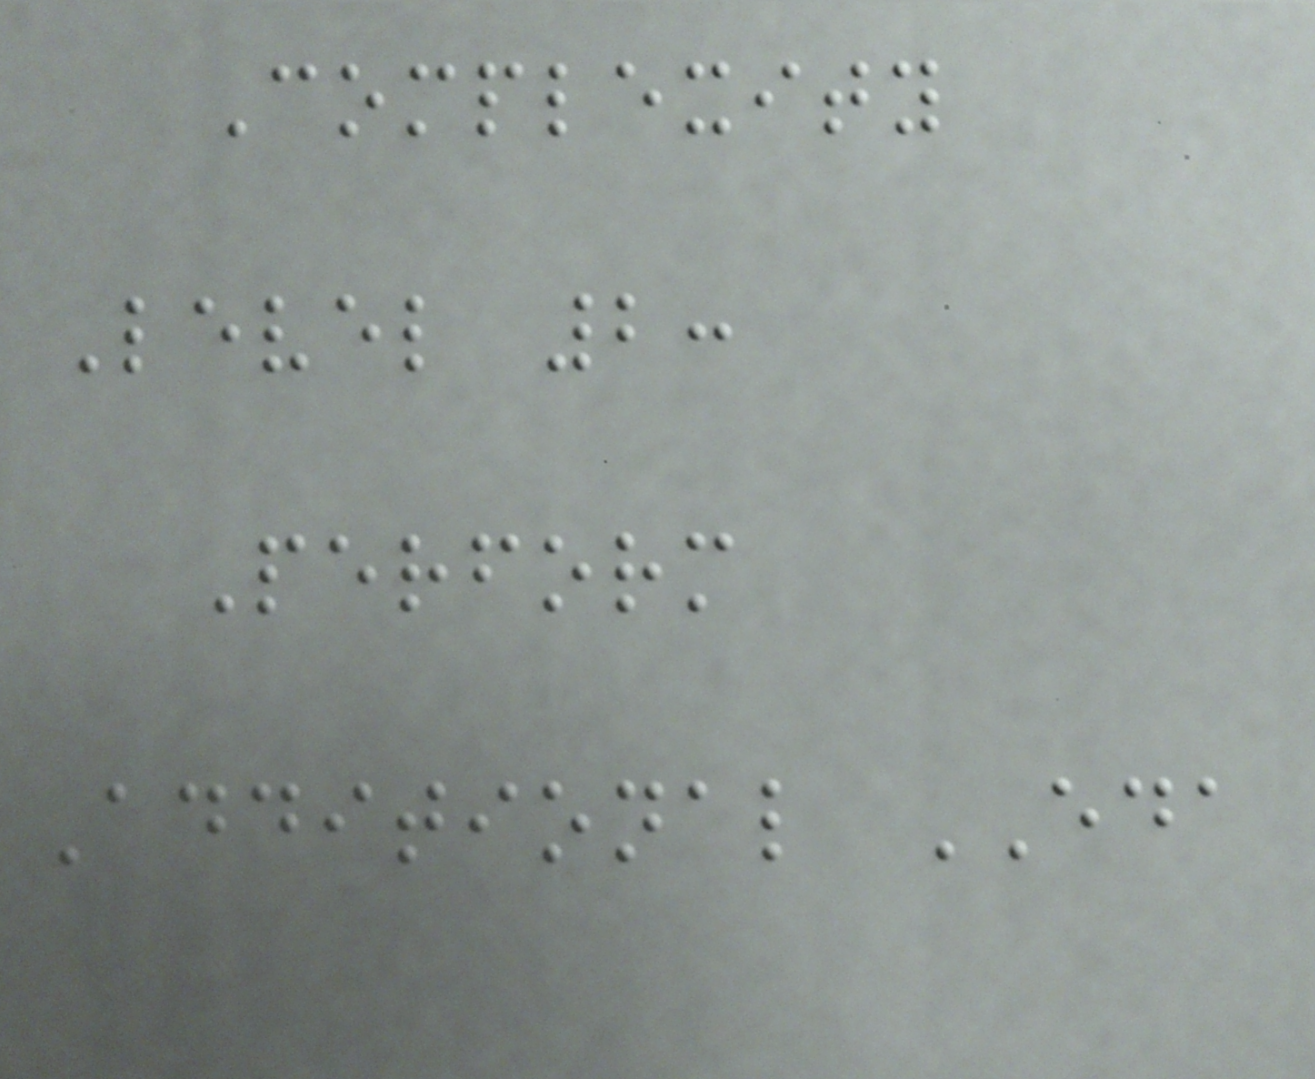Complexity
Level 2:
Perform
Additional EDA
